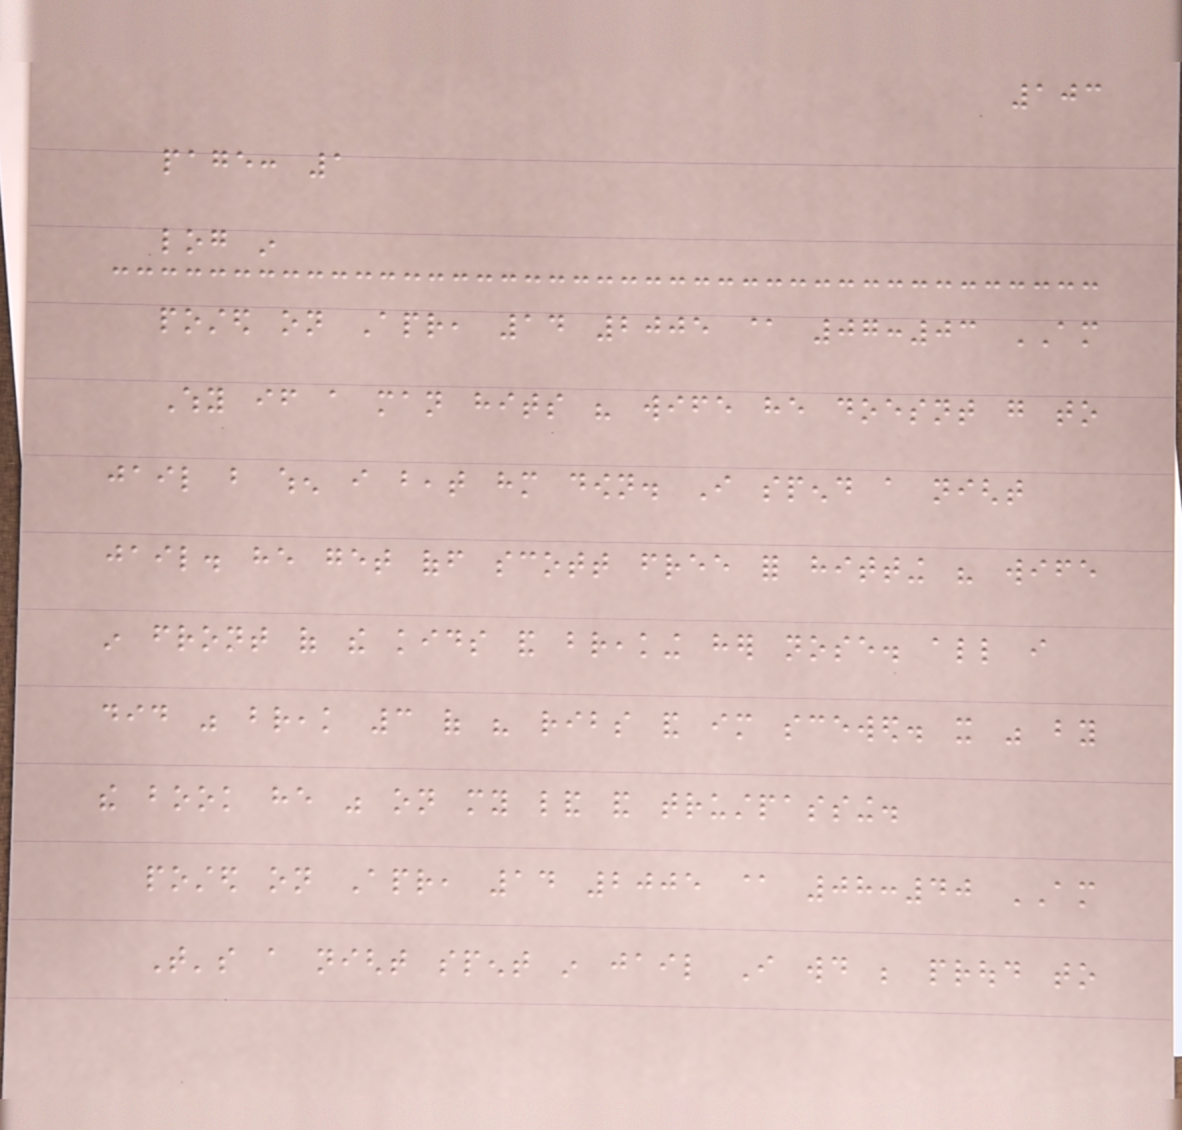103
page: 1
log in
posted on Apr, 14 2005 @ 07:03 AM
Why if a man hits his wife he doesnt go to
jail but when i beat him down. I spend a night
jail. he get off scott free for hitting his wife
in front of the kids and breaking her nose. all i
did was break 3 of his ribs and im scewed. it was by
the book he was on my land and trustpassing.
posted on Apr, 14 2005 @ 08:40 AM
That's a night spent in jail I would be proud to
